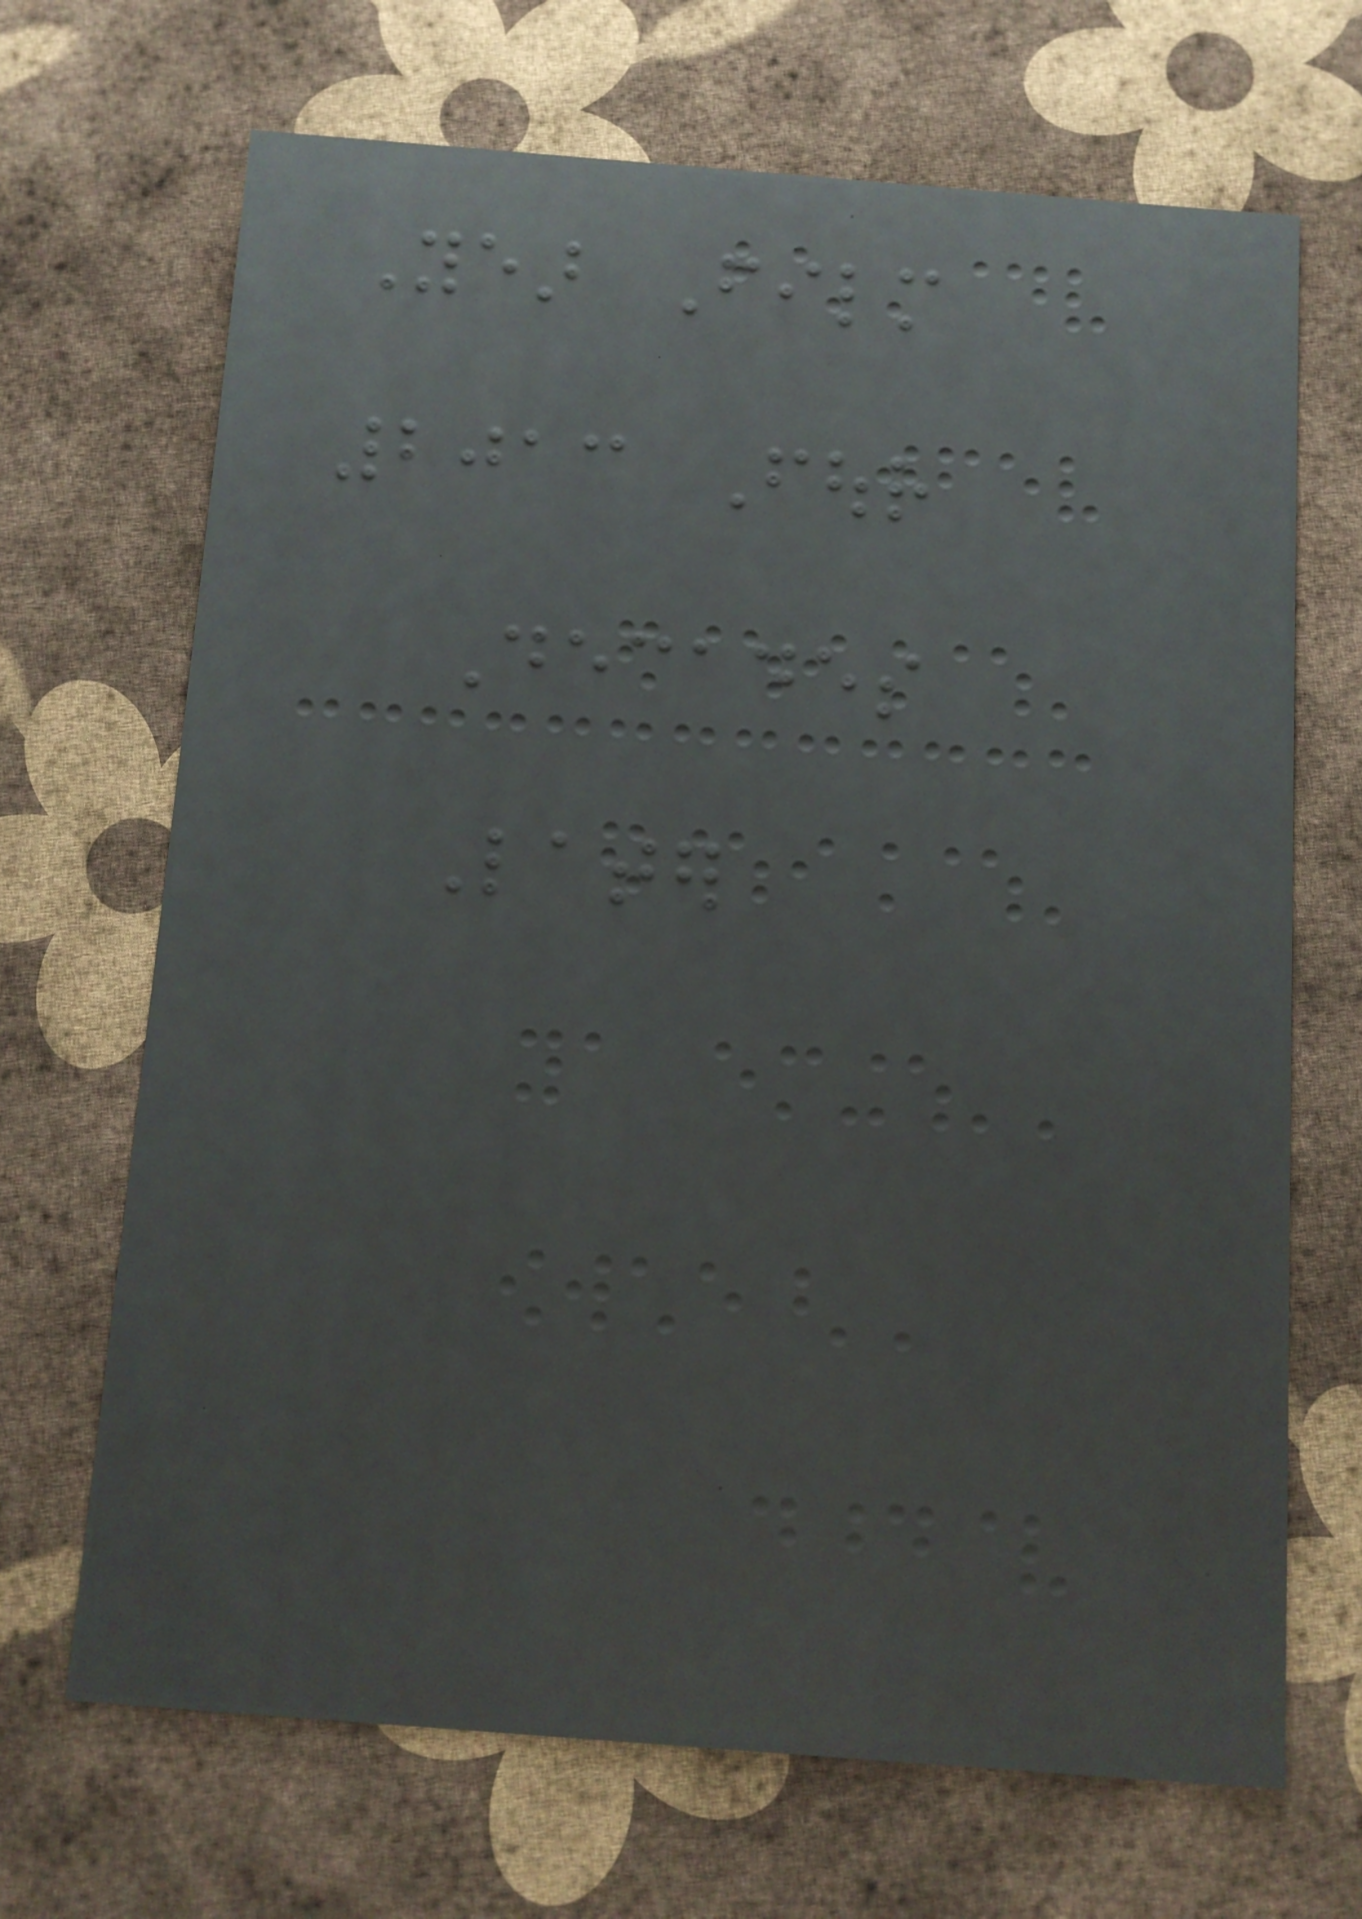Year Film
2013 Four
Decades
Later
